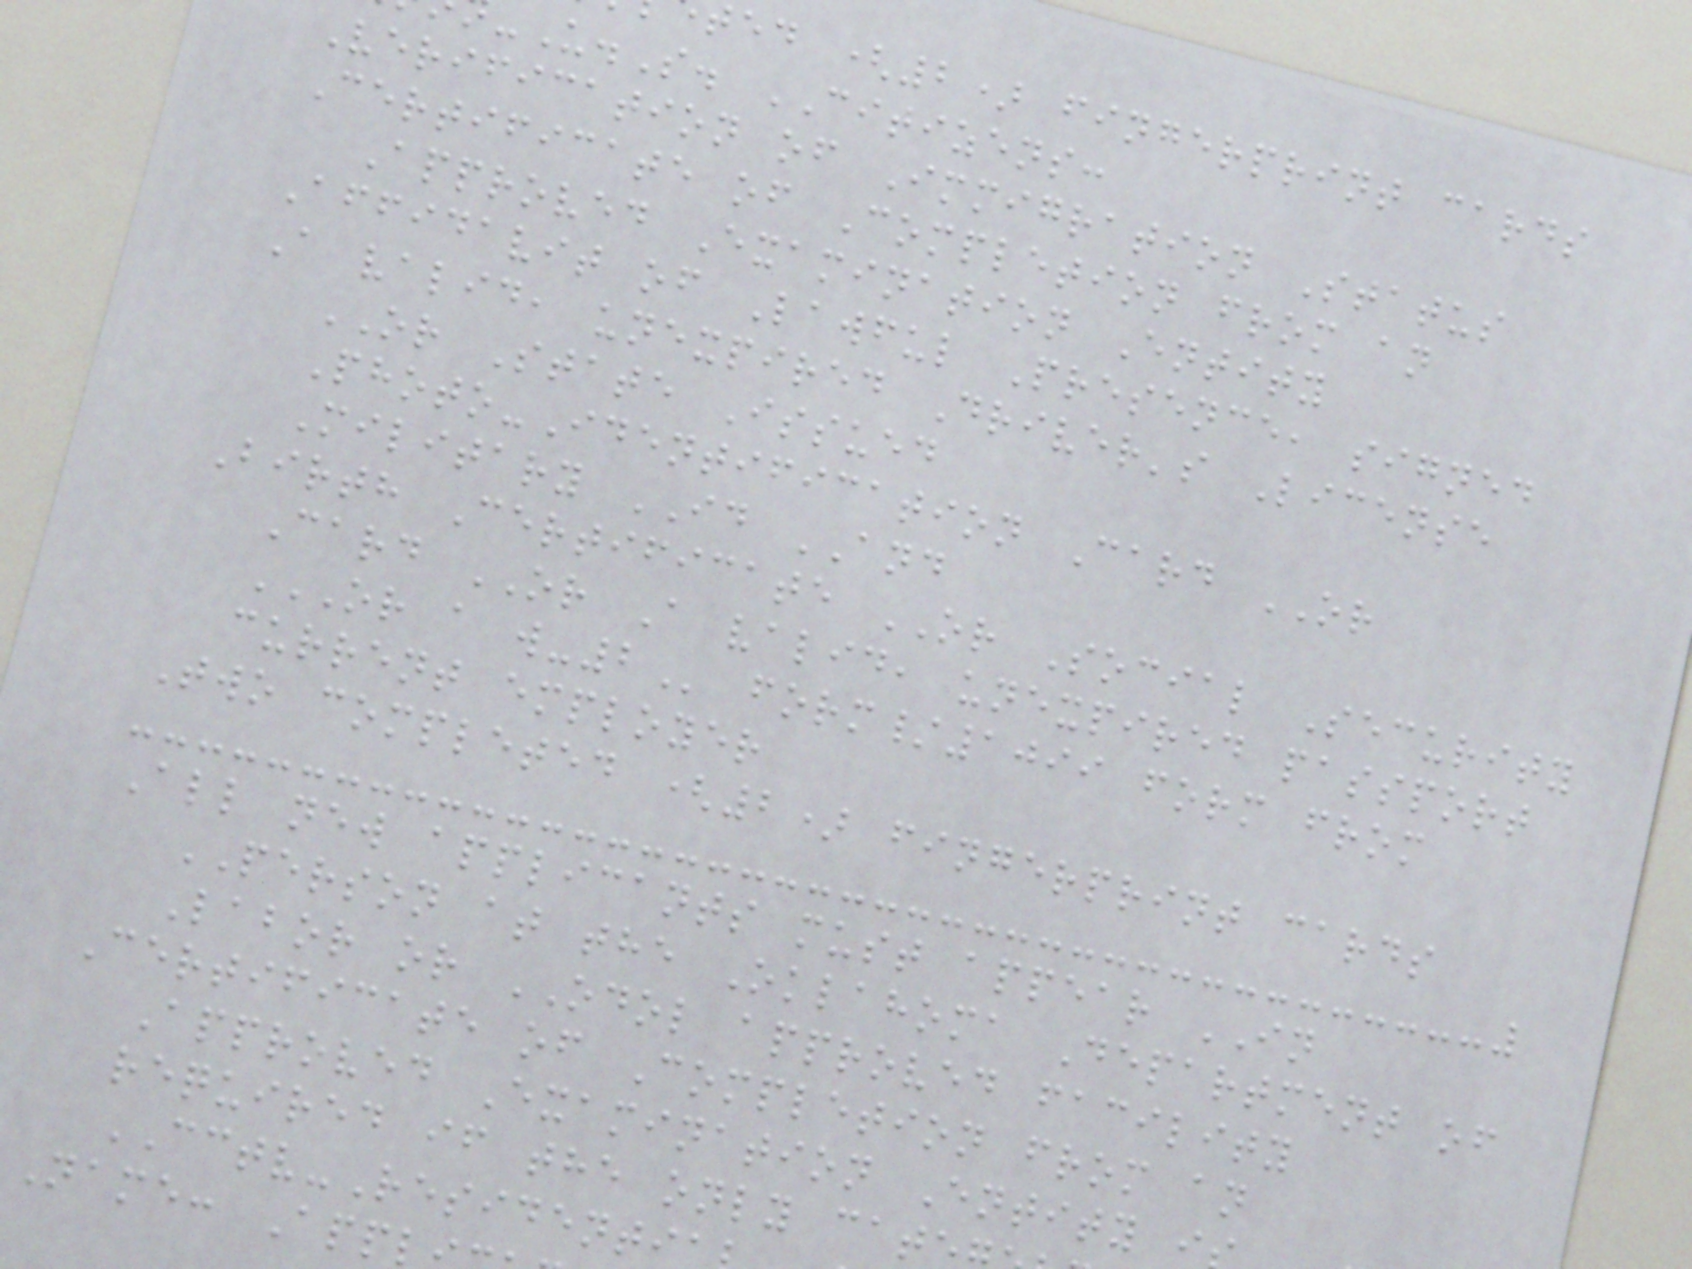ted (2) fingerprint cards
-U.S. CITIZENS:
Verification of Immigration Status
Certificate of Completion from an
Approved Examination Entity
Affidavit of Lawful Presence, signed
A valid, unexpired Driver's License
OR State Issued
Photo-Identification Card OR
Military ID AND
Birth Certificate OR Social Security
Card OR A valid, unexpired passport
OR A W-2 form/1099 form from
current employer
Two completed (2) fingerprint cards
All new applicants must appear IN
PERSON at the Oklahoma Department of
Labor or ODOL approved facility
Certificate of Completion from an
Approved Examination Entity i
required if the only cat
CCTV-Residenti
Name: Appl
